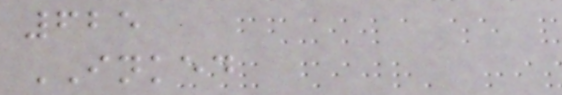625
INKED
